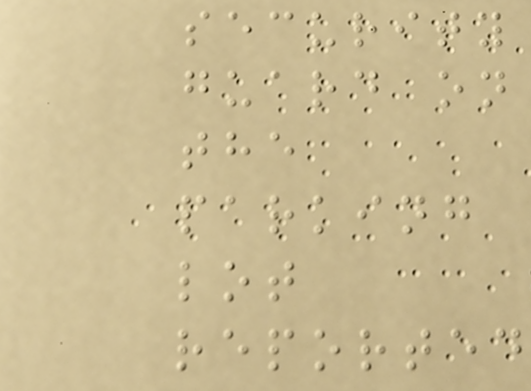security
guard on
the
parking
lot
reported
